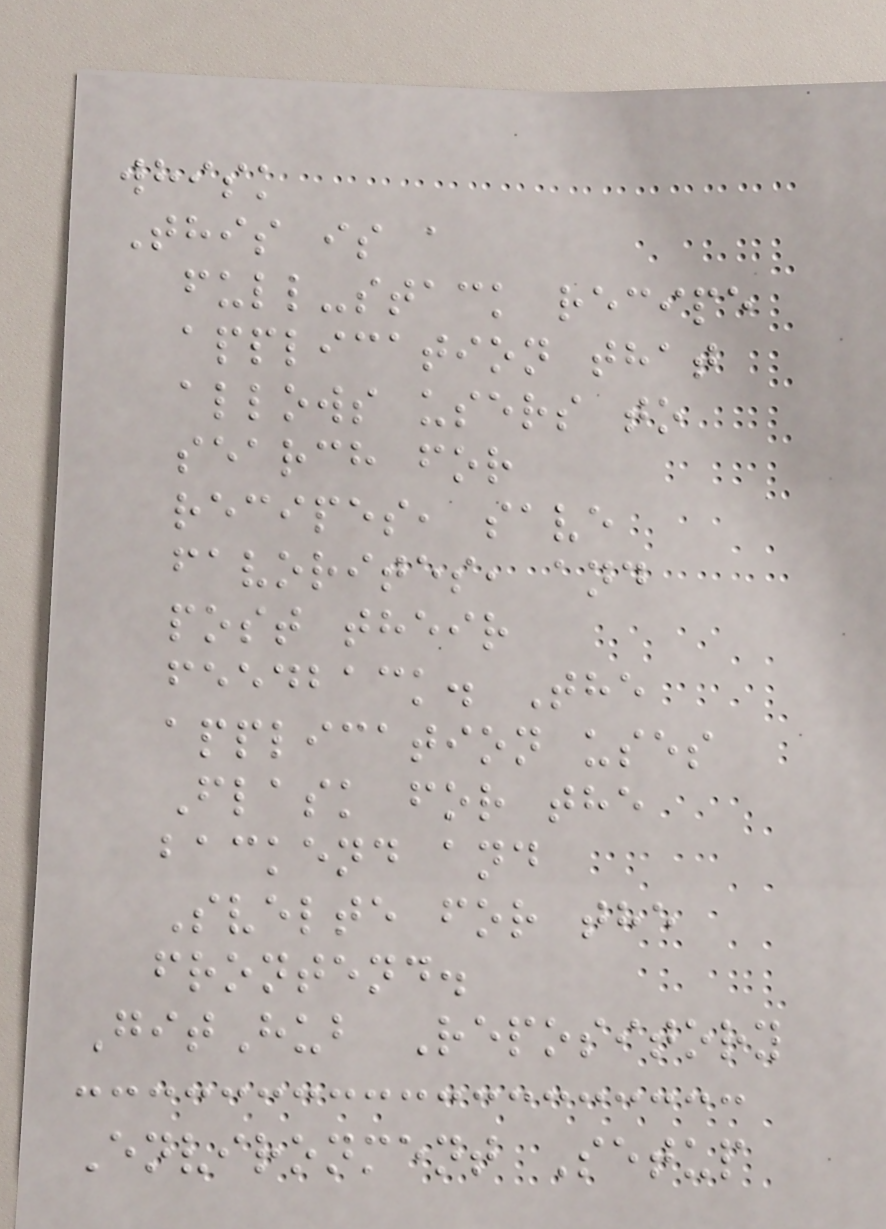whisk
This is a
full-stack recipe
application that
allows users to
search for
recipes, save
favorites, and
post their
feedback. The
application uses
Flask for the
backend and
Svelte for the
frontend.
GitHub Repository
Environment Setup
